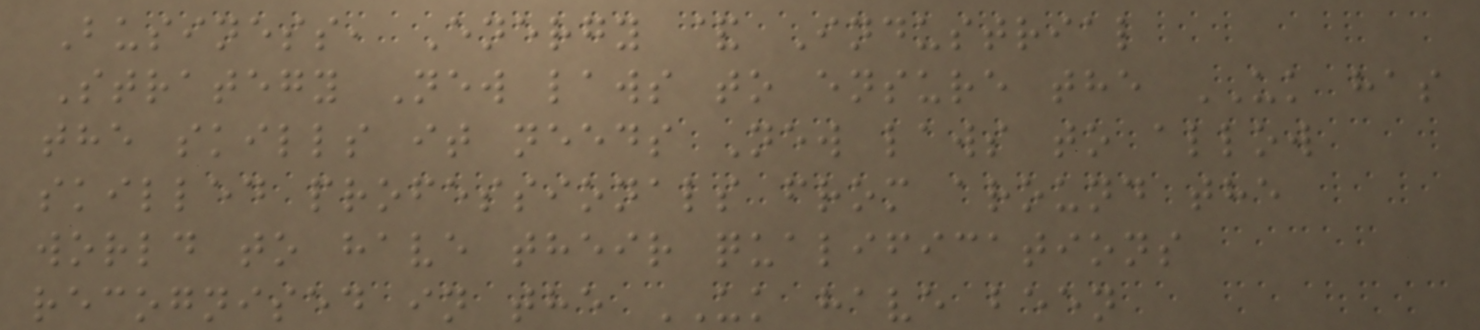Business, Energy & Industrial
Strategy New laws to ensure the UK has
the skills it needs New laws to allow
skilled professionals from around the
world to have their qualifications
recognised in the UK have been
